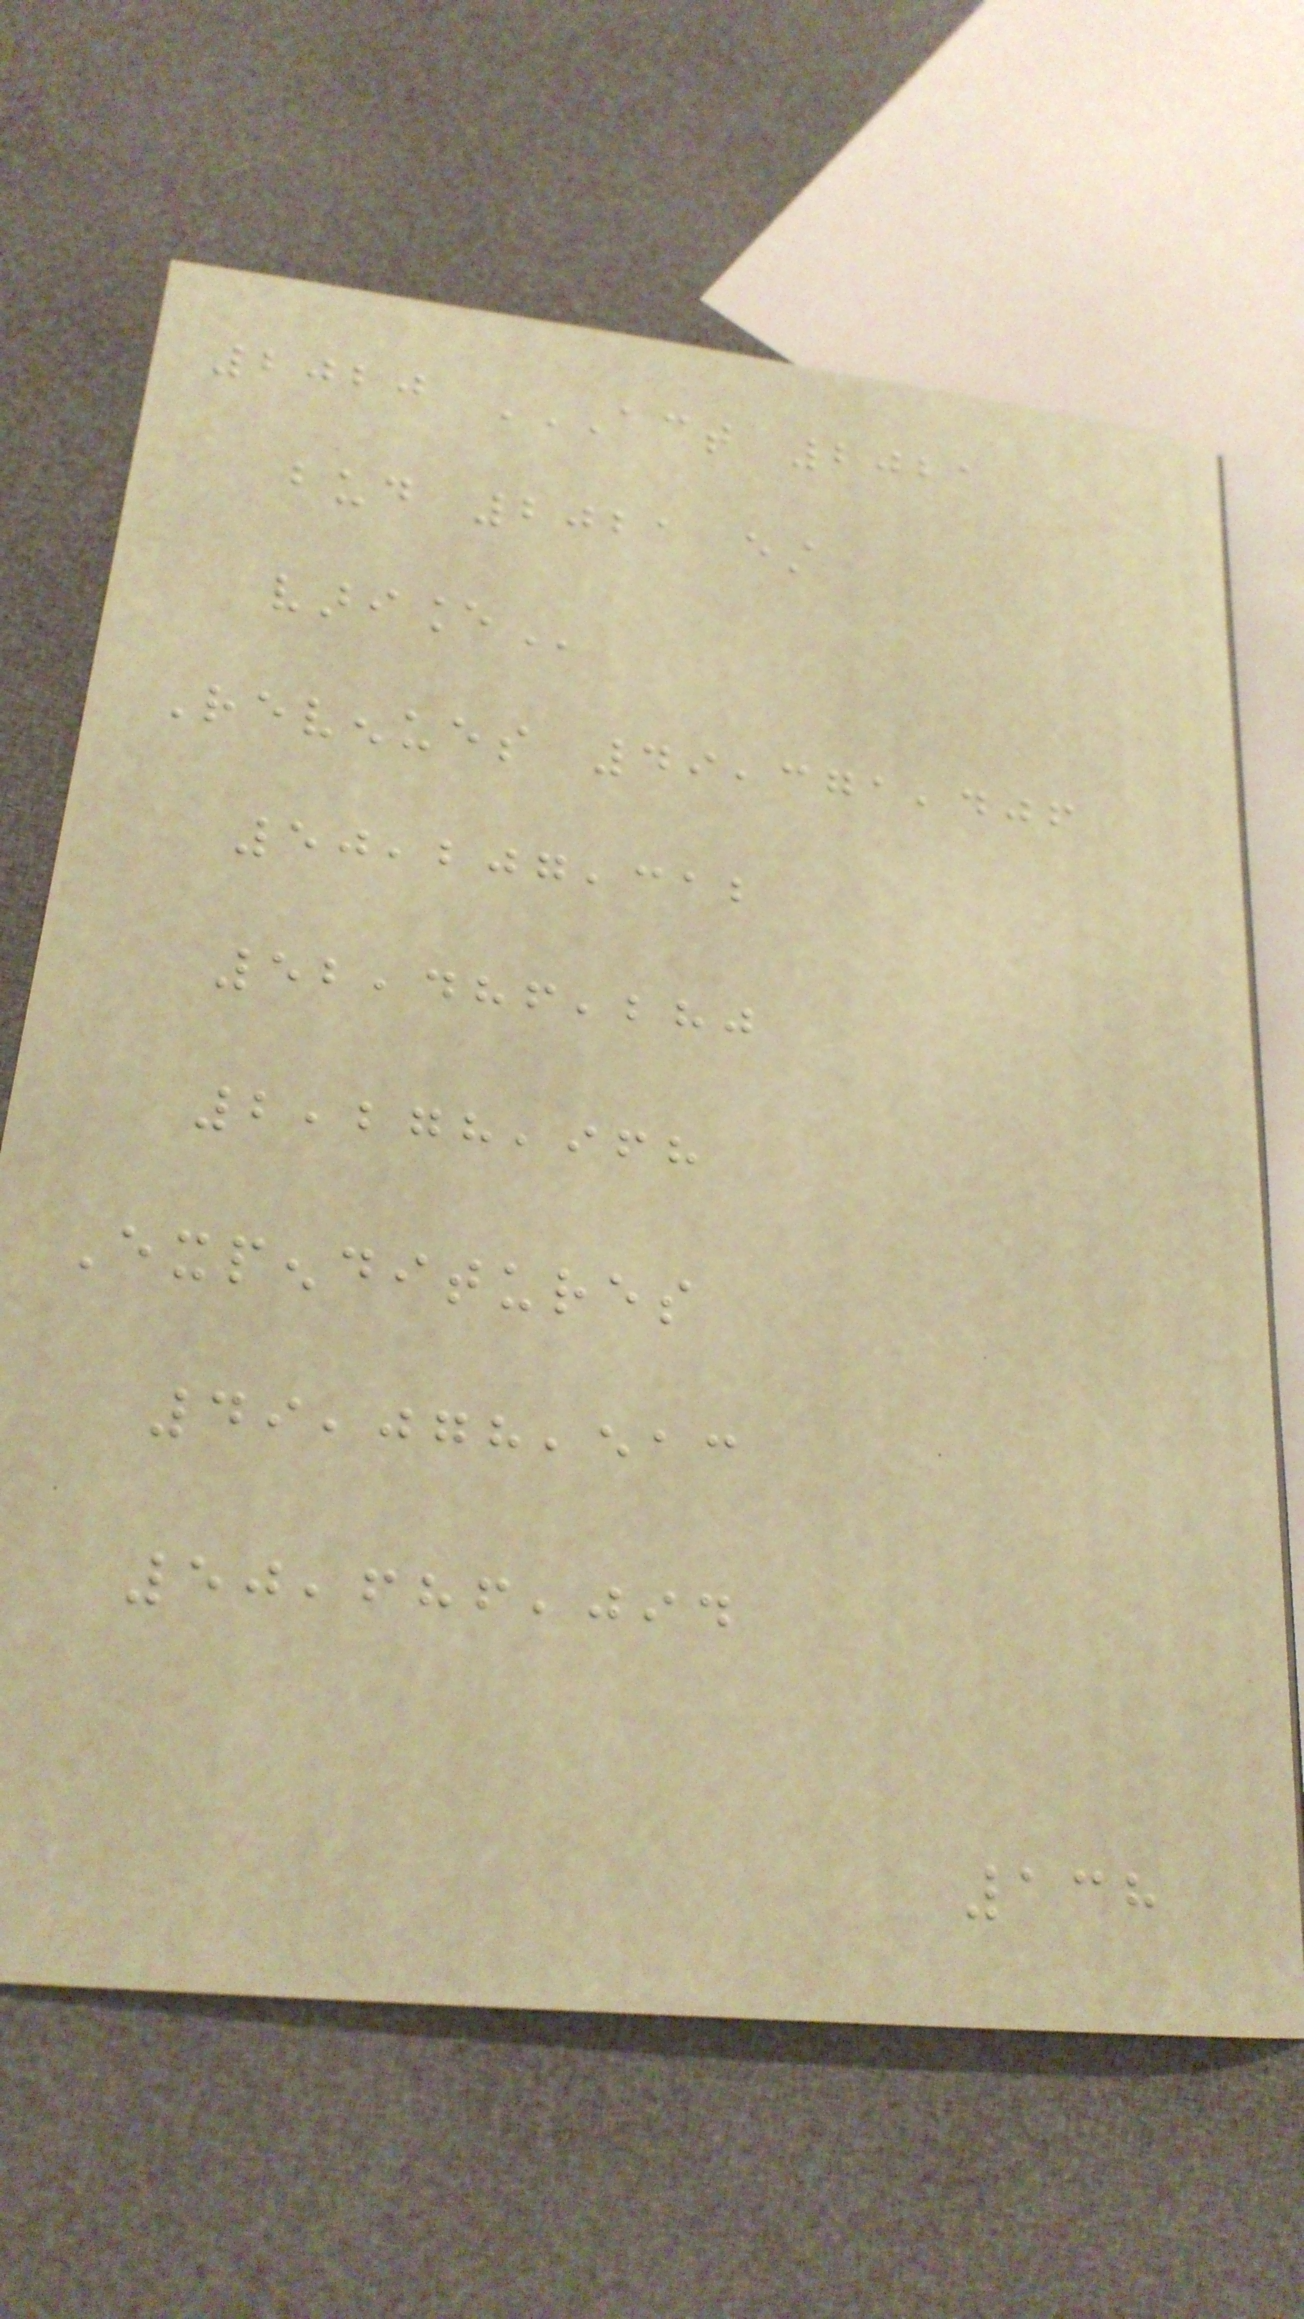2020 ACT 2021
BUD 2021 EST
VARIANCE
Revenues 49,371,406
50,207,312
52,486,280
2,278,968
Expenditures
49,078,513
50,686,094
138
